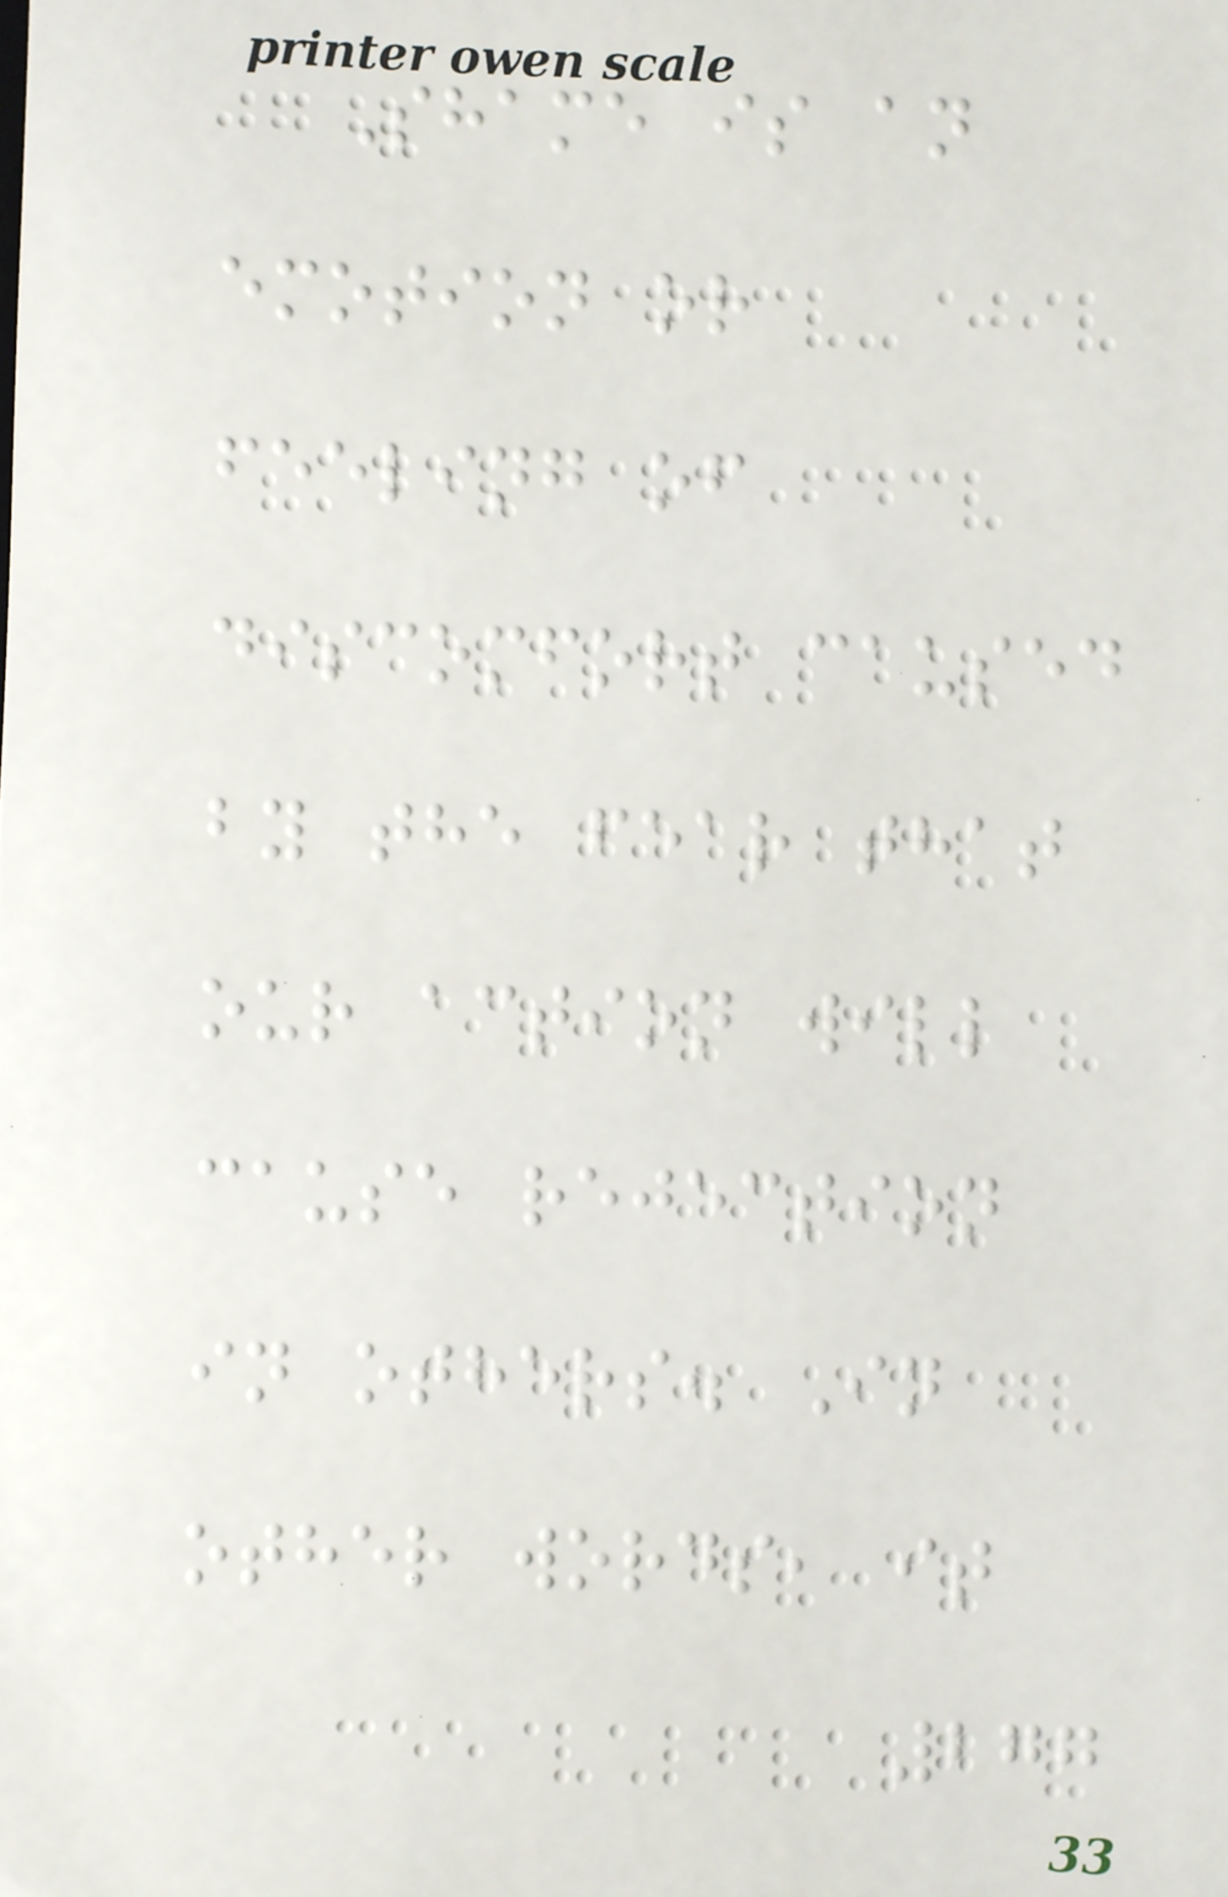Shame is an
emotion or
feeling of
discomfort caused
by the fear that
our action will
cause rejection
in others. In
other words, it
277
